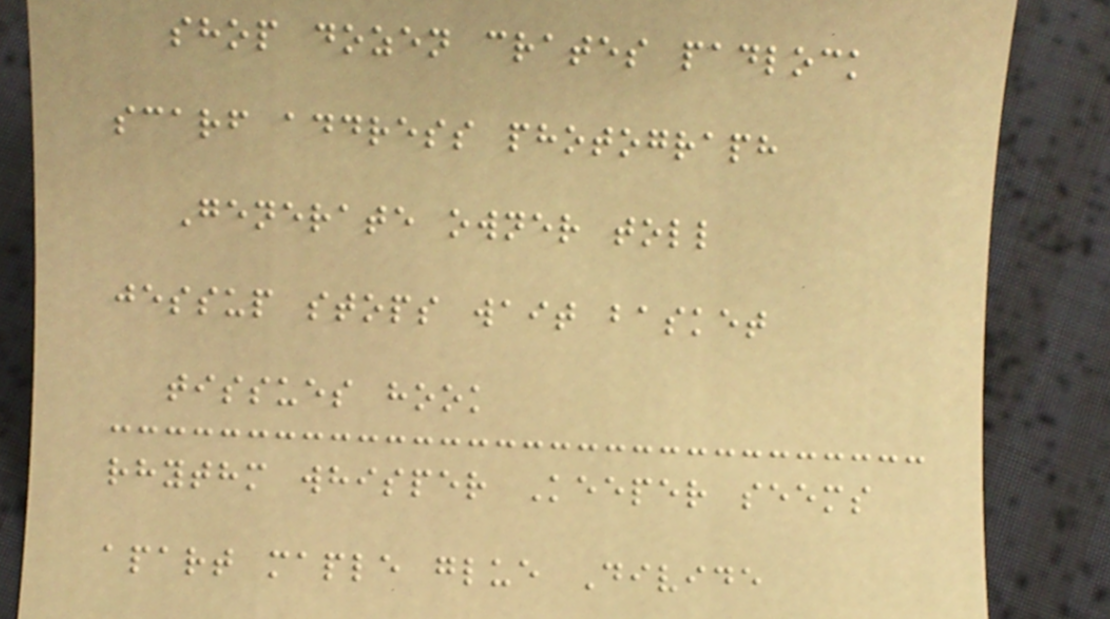shop dozen crates padlock
scarf address photograph
Generate owner toll
jessup stops wait basket
tissues hook
rhythm whisper Keeper seems
apart maple glue Divide
